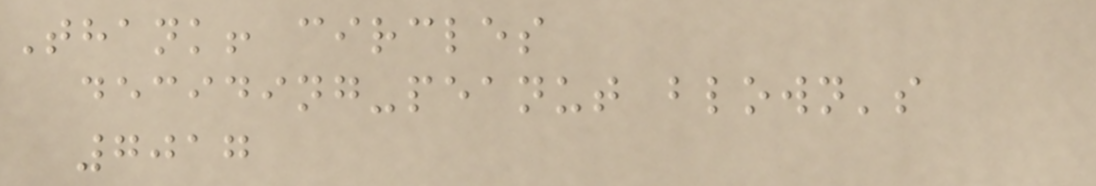Thank! circles
deciding-peanut blown's
7017
